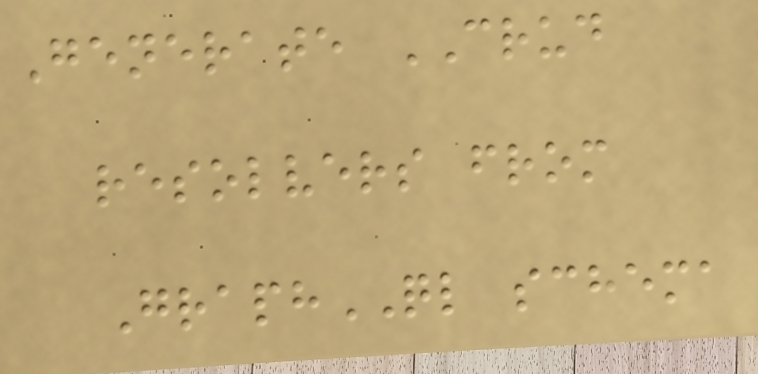Generate CRUD
resolvers from
GraphQL schema
